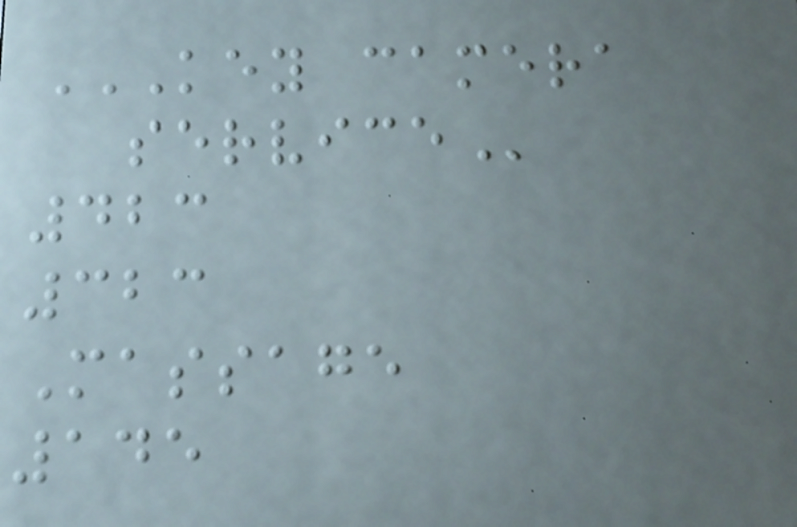KEY CAMERA
SERVICE
423
323
Massage
145
